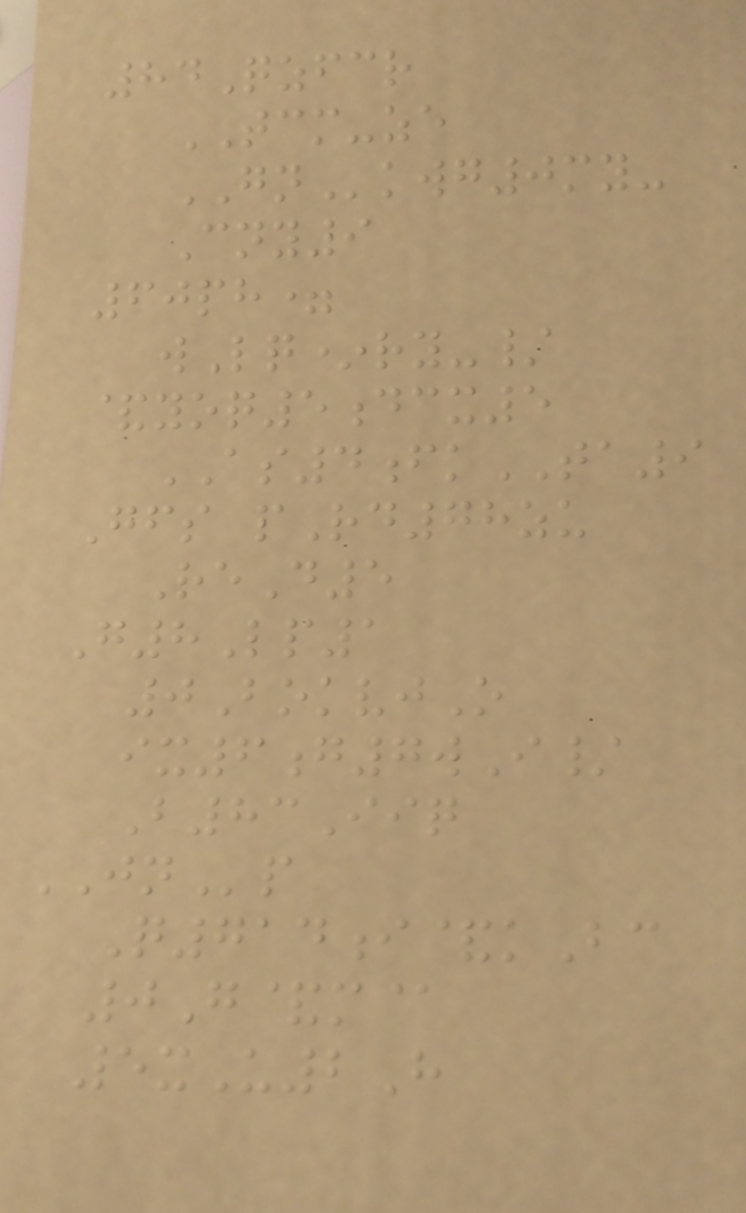84Qzfcr
TCM-ze
GNkwg0my-
Cny9
60ph=
wLq*ry-/
&yoq5dcx5
AS4fkTA9
Gfs pRd78zu
ReD5
G8Lp1
0BokvjO
ix6g7wI/
B83Iiq
JNp
Q714i&kBc
0G&m@
5xU2H
